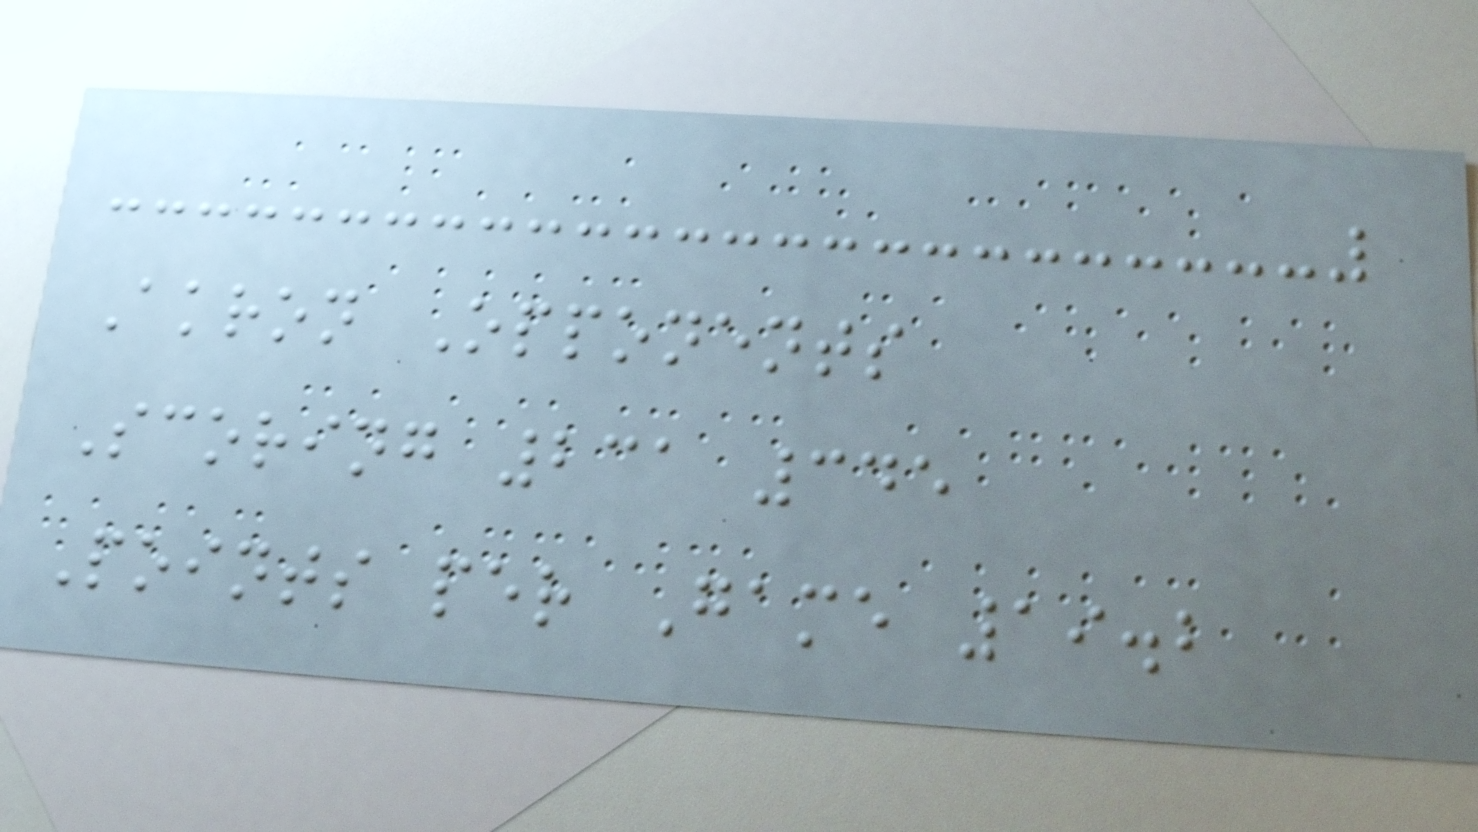Akron Opponents
Scoring 231 345
Points per Game 19.2
